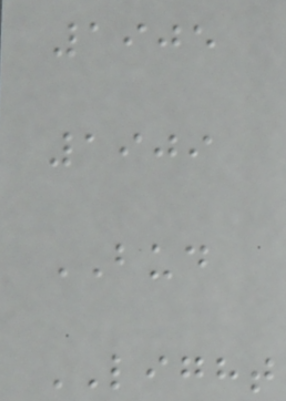1905
1909
BUD
LIGHT
